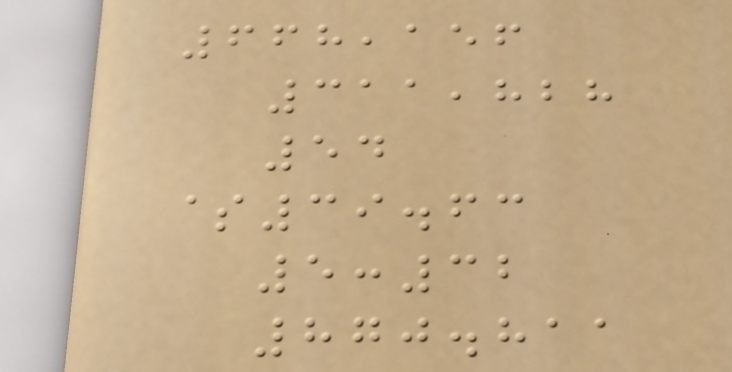668,156
311,828
54
$39.63
5:32
870.811
